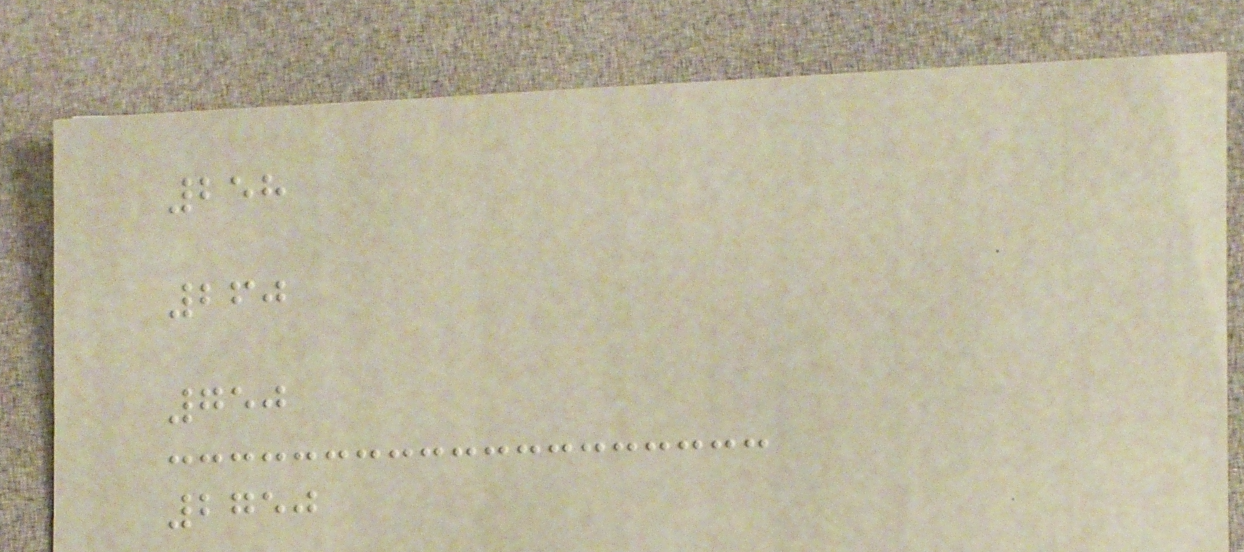258
260
750
2750
